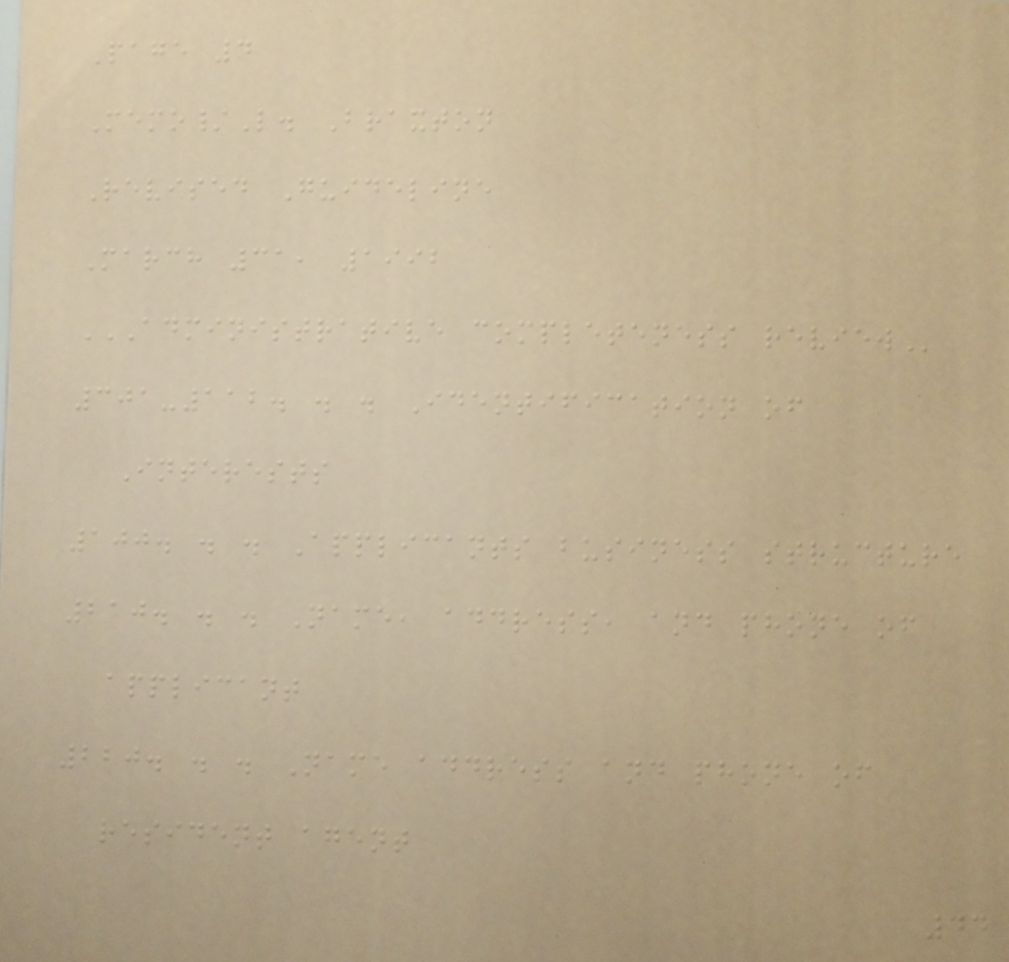Page 4
Memo/L. Braxton
Revised Guideline
March 31, 1992
ADMINISTRATIVE COMPLETENESS REVIEW
301-112. . . Identification of
Interests
100. . . Applicants business structure
210. . . Name, address, and phone of
applicant
220. . . Name address and phone of
resident agent
44
